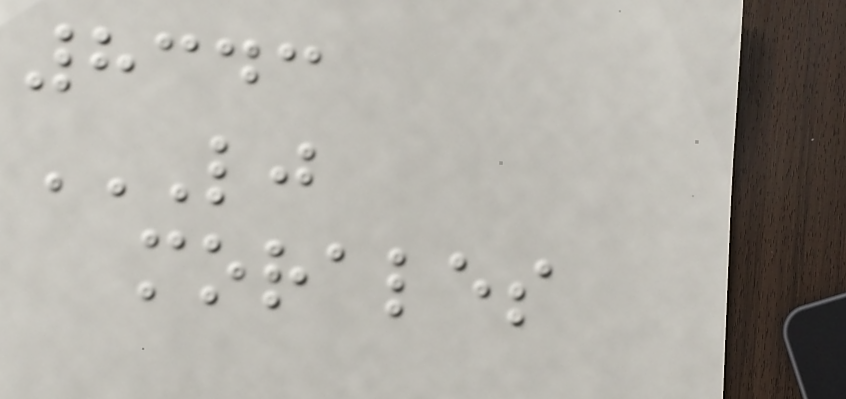8343
LJ
MORALES
